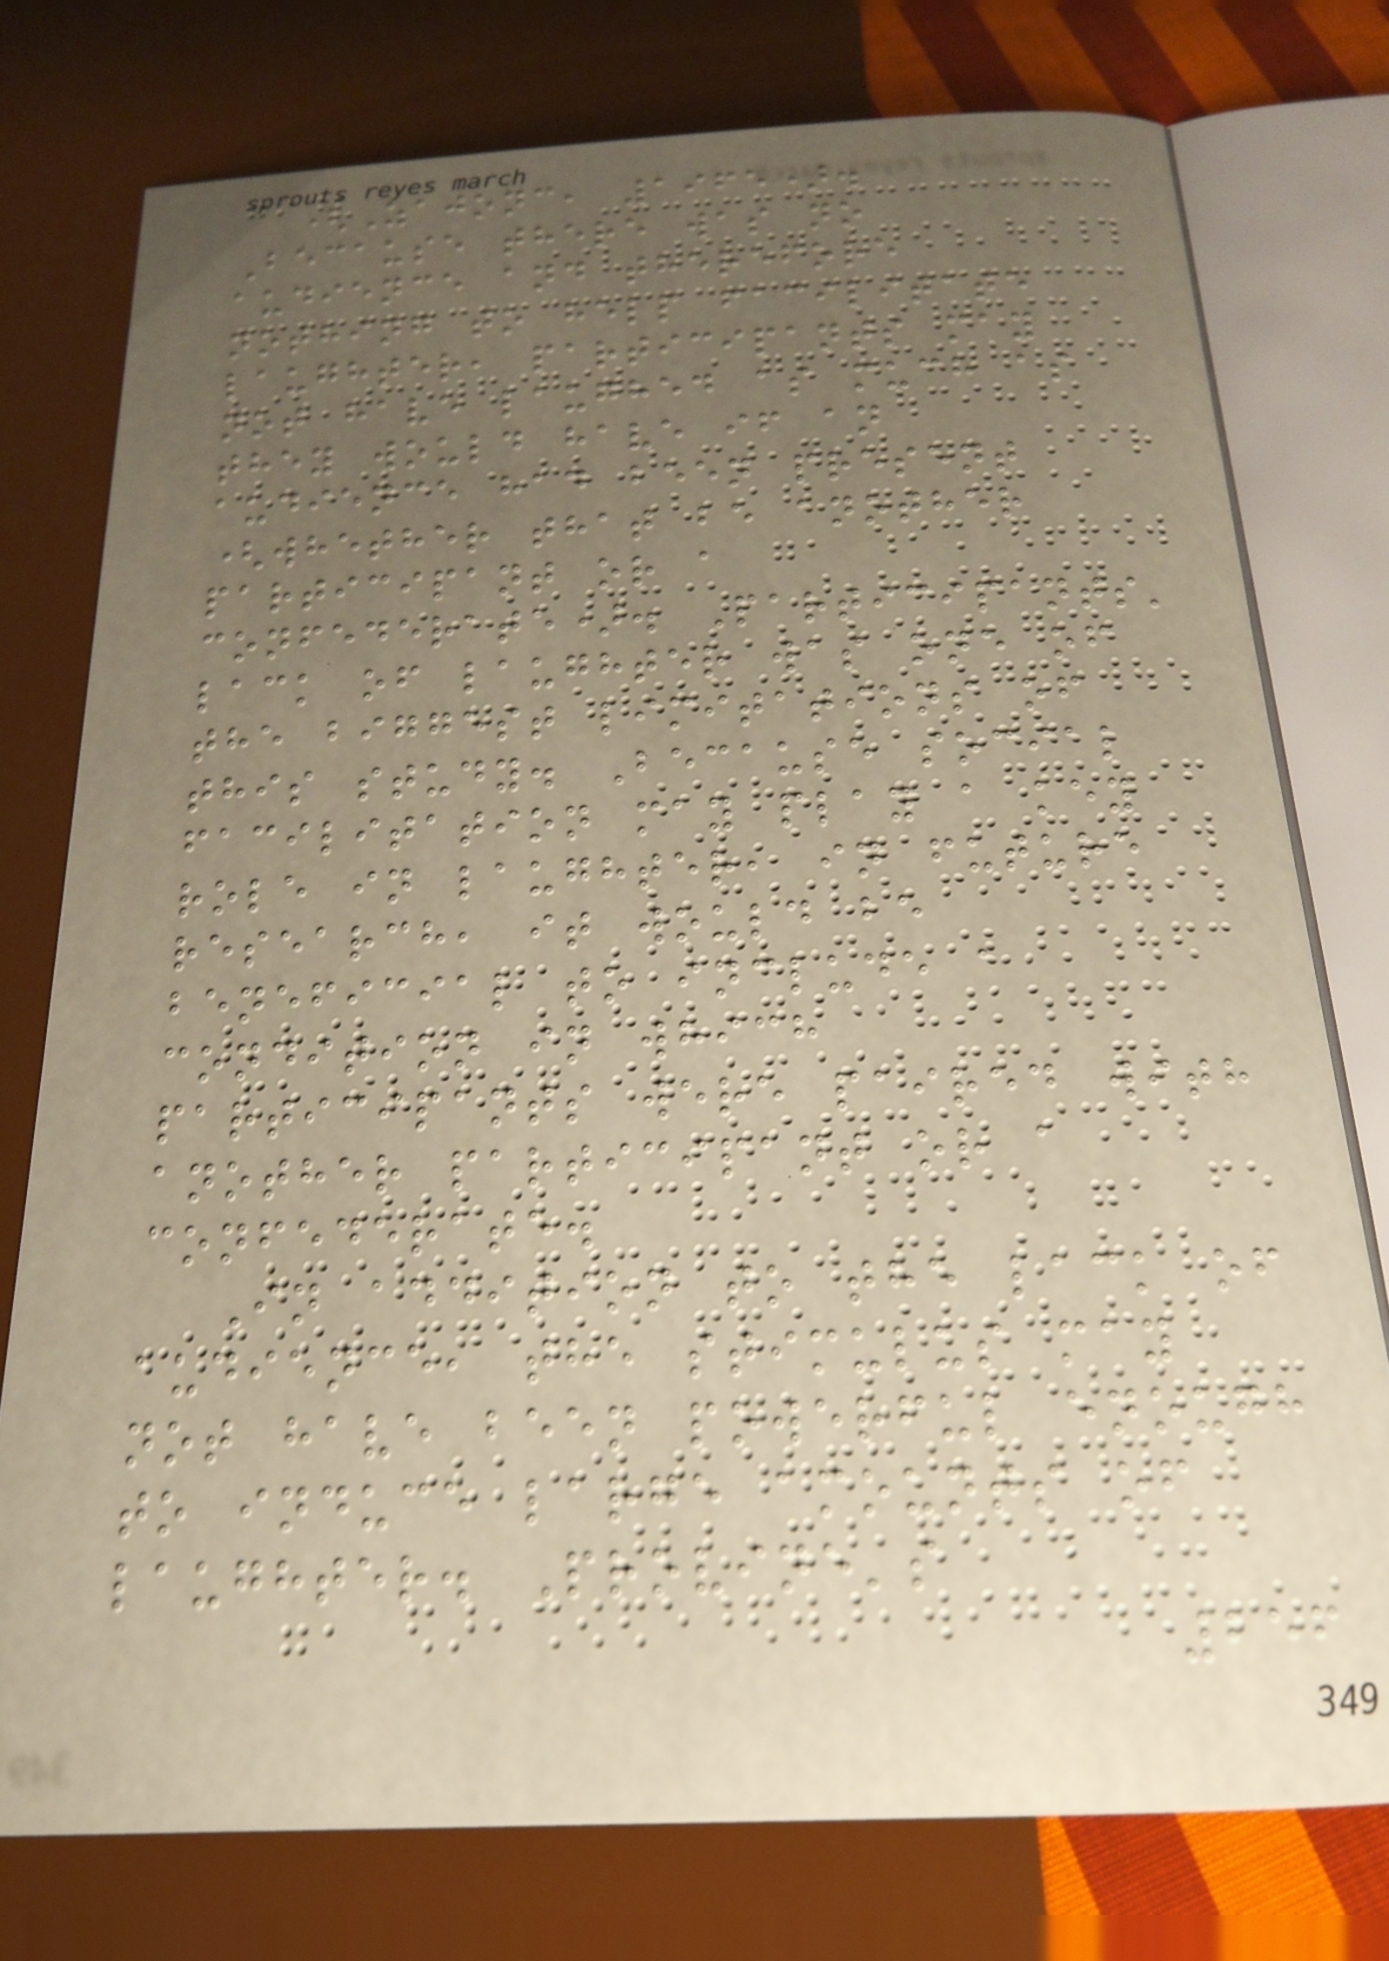(Zajonc, 1965).
Because there was no
audience and therefore
nothing to help facilitate
laughter, participants may
not have laughed as much as
they would have if an
audience had been present
(whether that be another
participant or a
confederate). Participants'
lack of laughter was one of
the biggest limitations of
this study. Because social
facilitation may play a key
role in laughter, in future
research, it would be
beneficial to include a
condition in which
participants were paired with
another participant or a
confederate.
In addition to the lack of
audience, the stimulus may
not have been powerful enough
to induce large amounts of
laughter. Provine's
256
